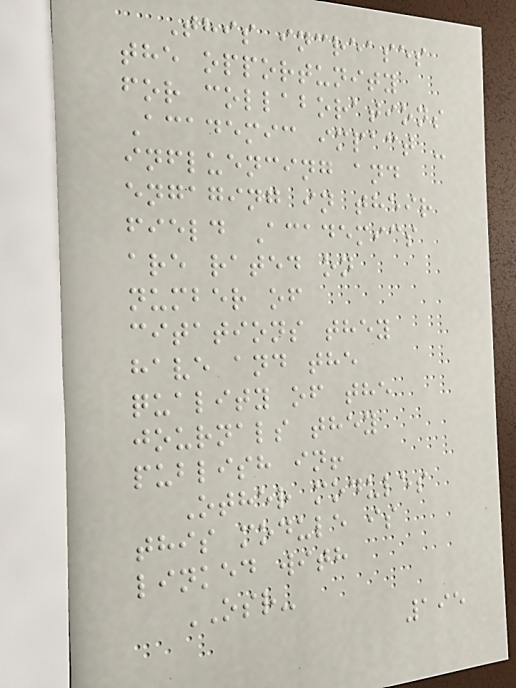This increases
the opportunity
for collaborations
Academic impact -
influencing and
engaging in their
field Academics
are rated on
number of
citations they
have and the
quality of the
journals they
publish in!
Other modules
this module is
linked with
OSR-
195
